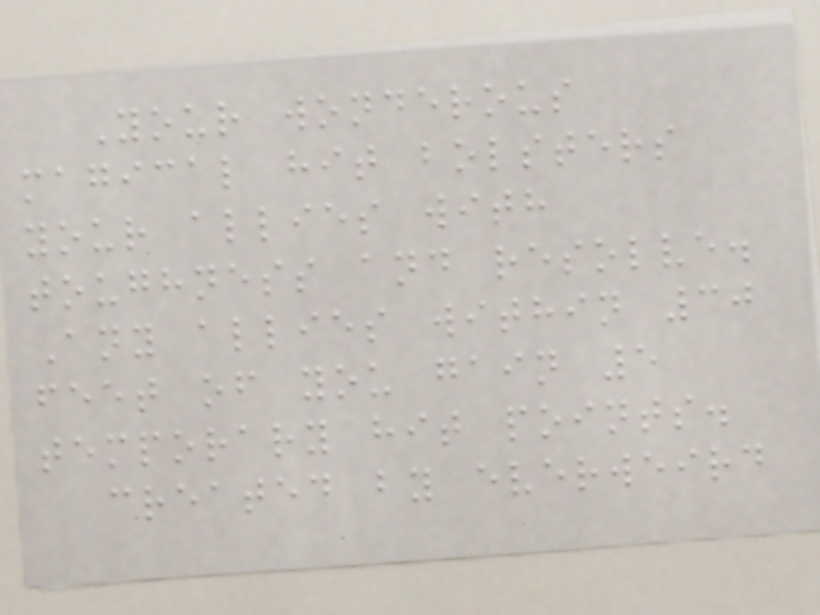Your wonderous
magical hit bolsters
your allies with
toughness and resolve.
Any allies within 30
feet of you gain 5
temporary hit points.
created by everweird
